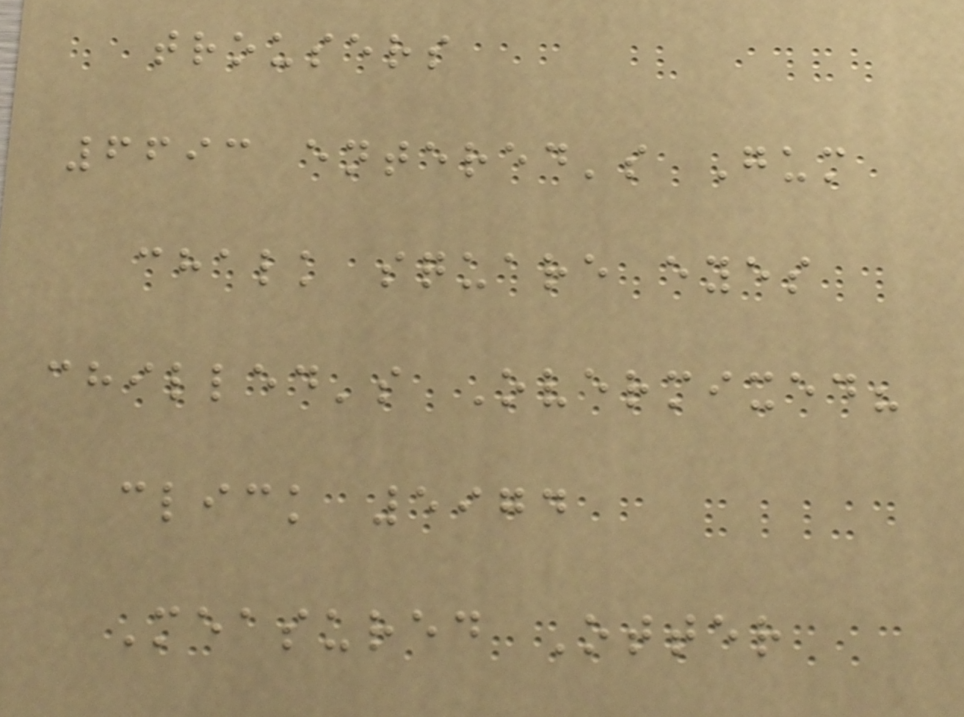trousers
6693 entered's Gum
chalk square eyes
chilled's Overmixed?
click 5974
Measured Otter
